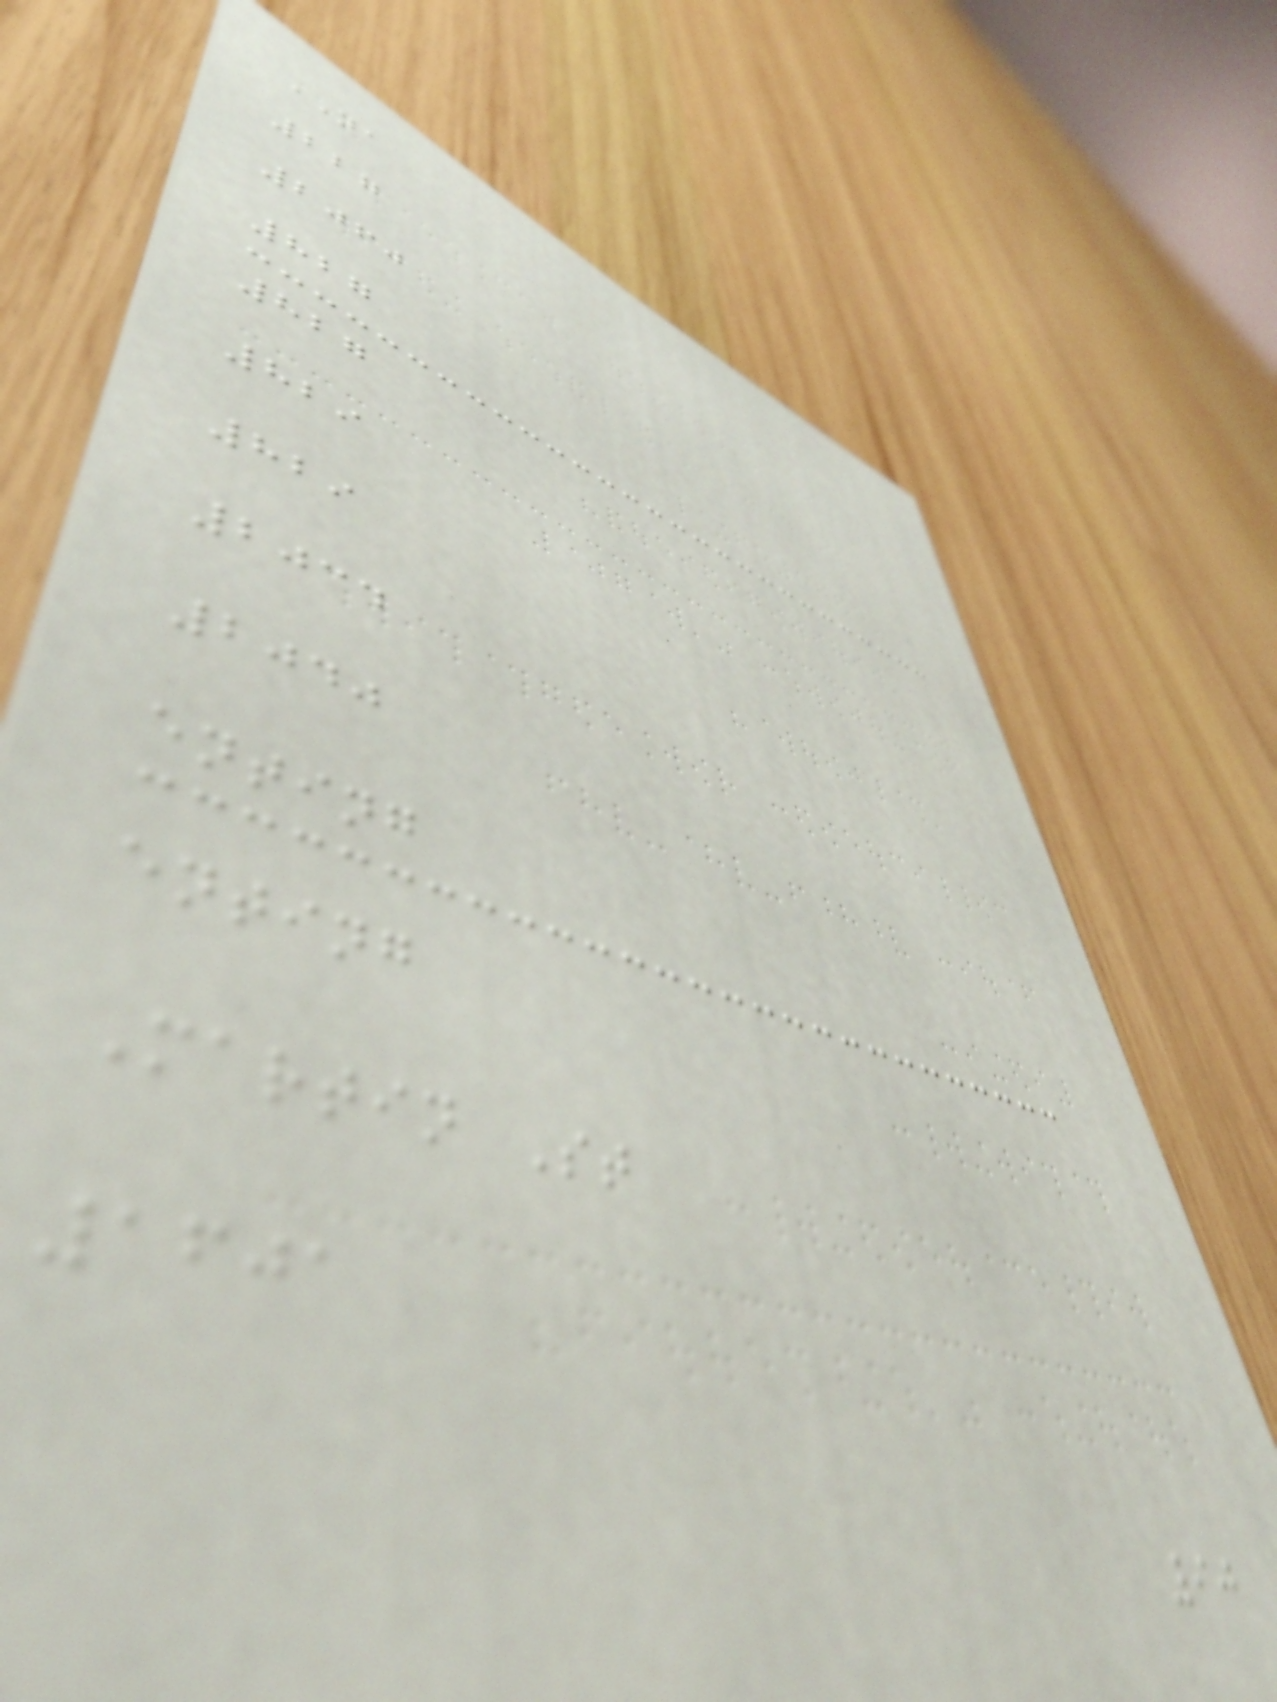NA
227
2060
827
827
829
829
2034
2040
enting
enting
Martin St
1601
90
